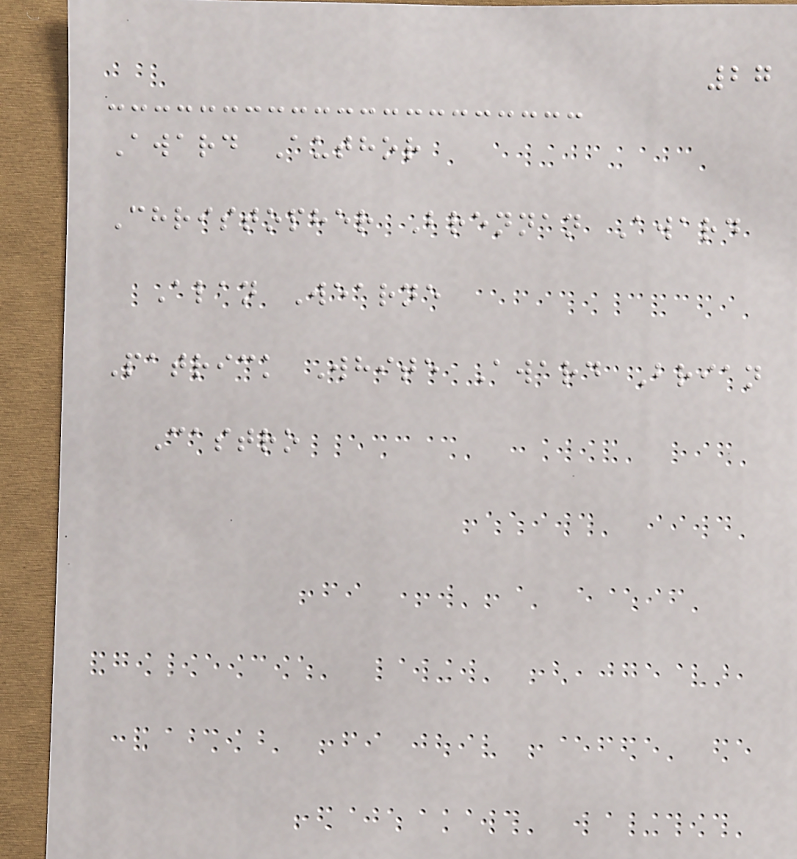27
Award Author
Christopher Brennan Award
Alan Wearne
Patrick White Award Brian
Castro
